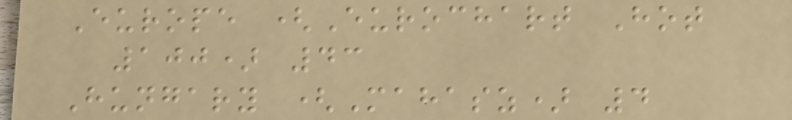Europe (Eurochart Hot
100) 43
Hungary (Mahasz) 4
